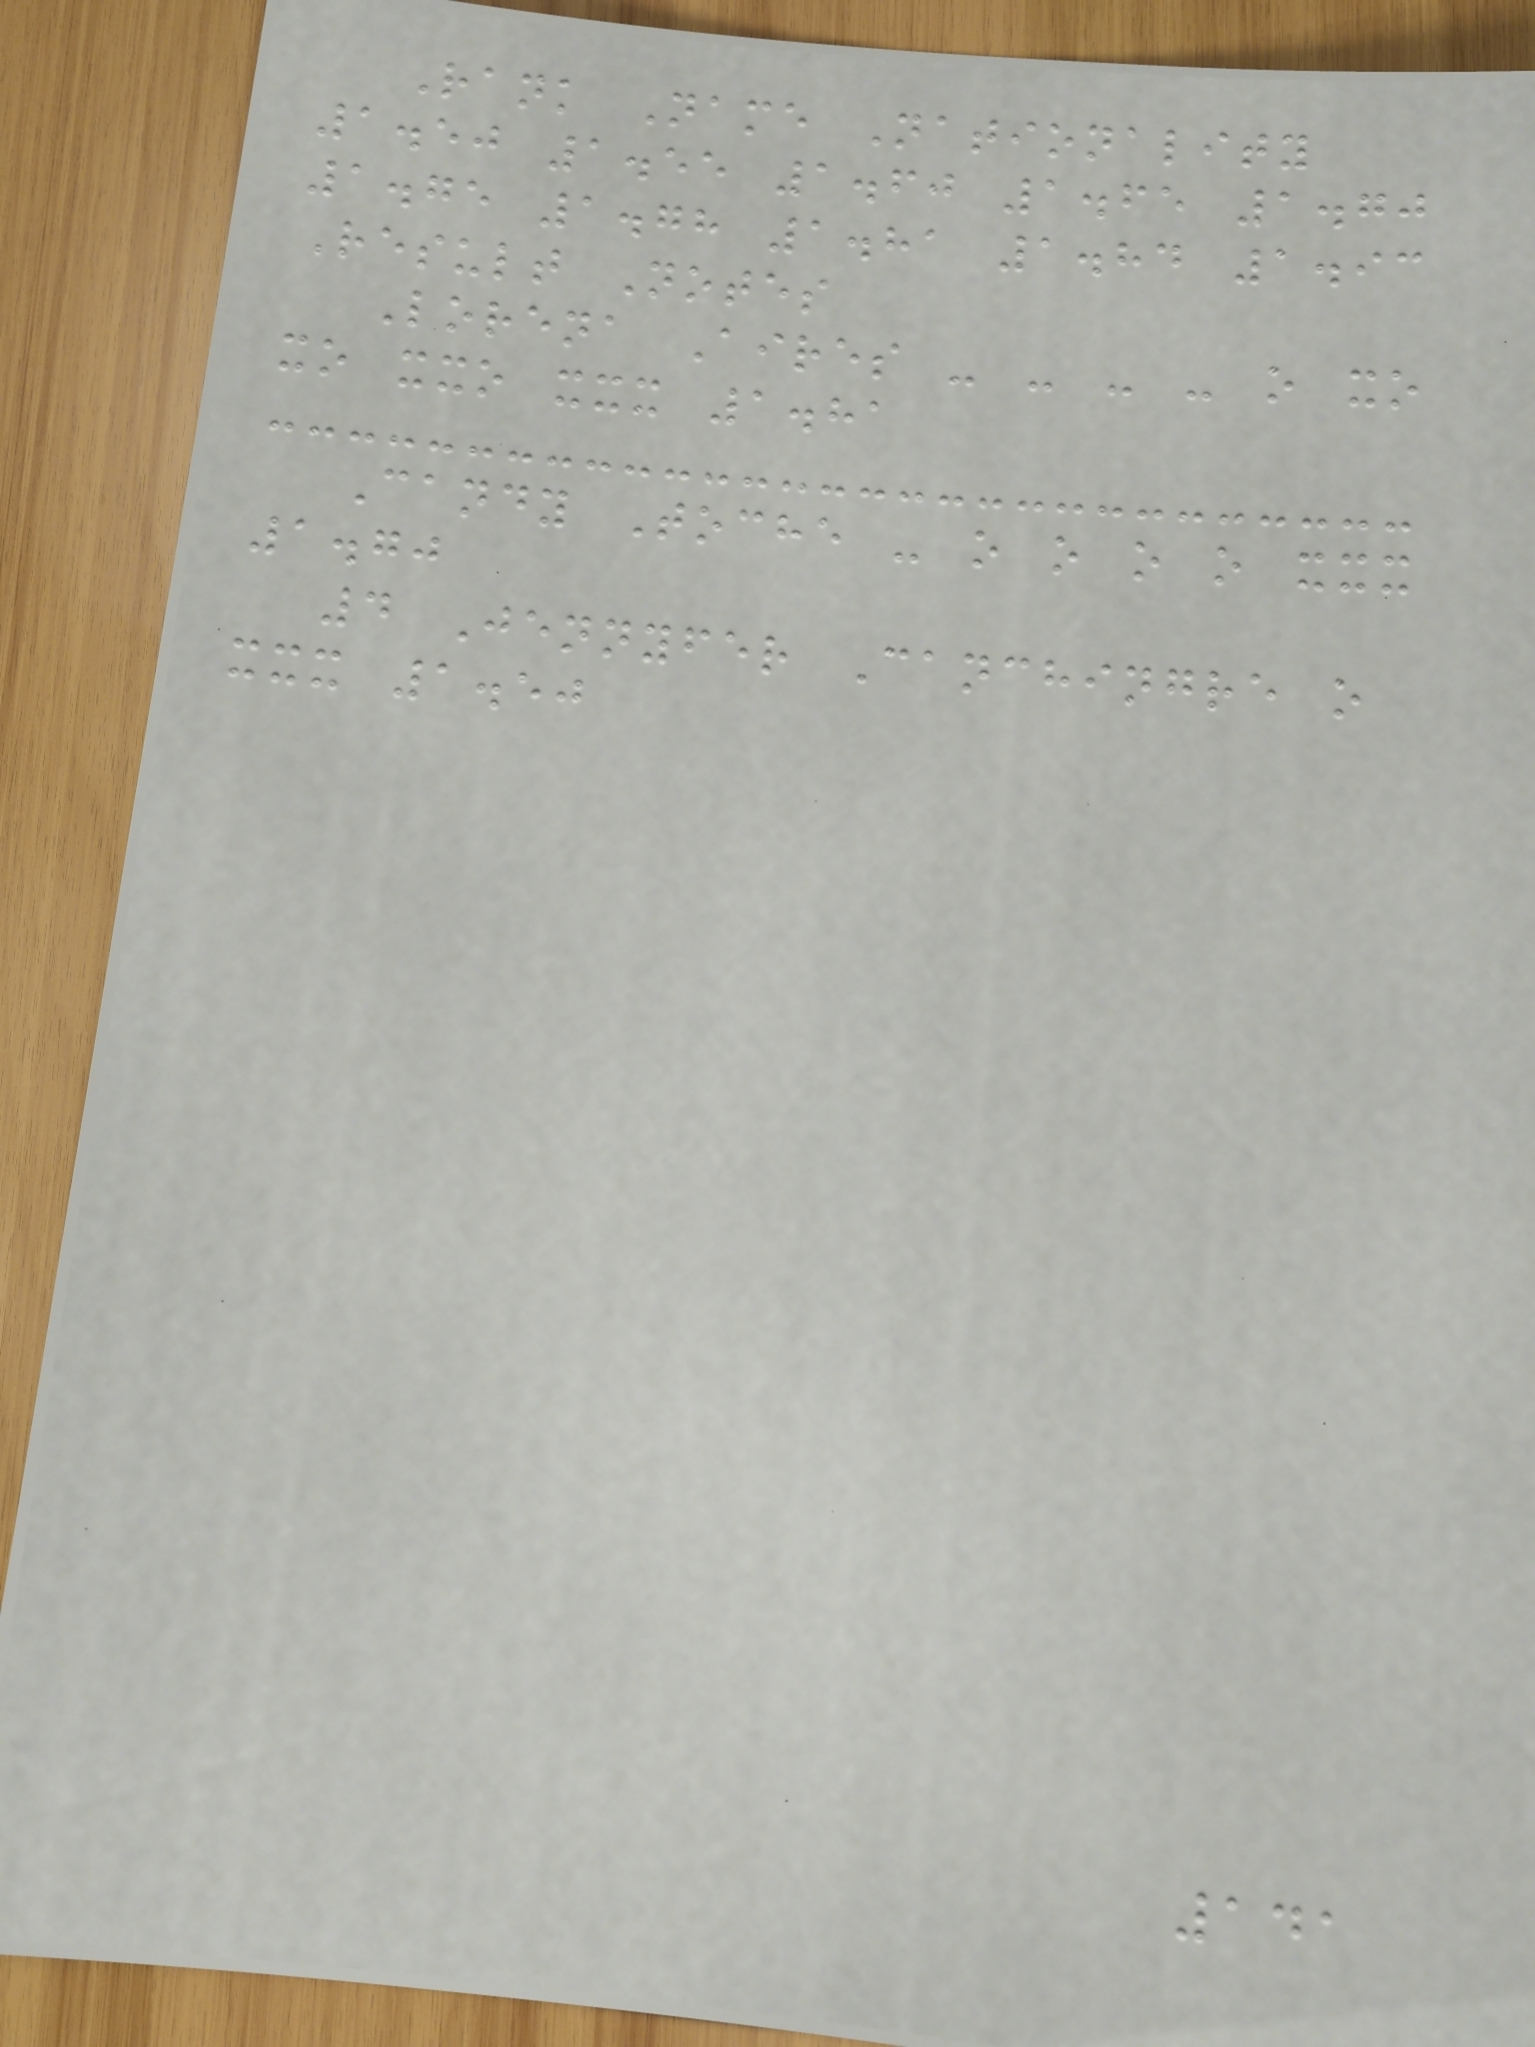Rank Name Nationality
1.50 1.55 1.60 1.65 1.70
1.75 1.78 1.81 1.84 1.93
Result Notes
Lorena Aires - - - - o xo
xo xxo xxx 1.81
Candy Toche - o o o o xxx
1.70
4 Jennyfer Canchingre o
xxx 1.50
141
